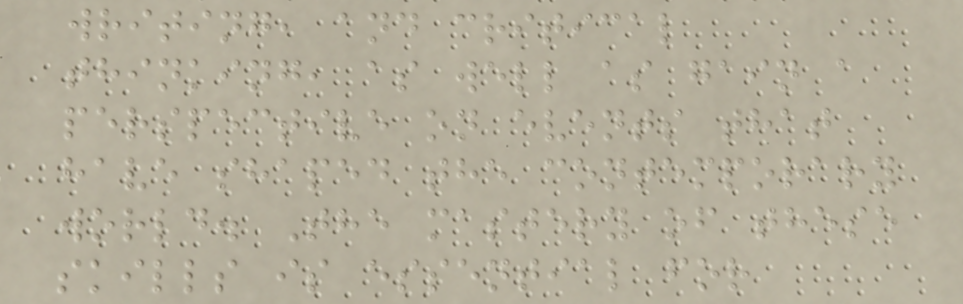writing, and critical
thinking, as well as gain a
perspective on events that
have shaped the contemporary
world. The mastery of these
skills is essential for
